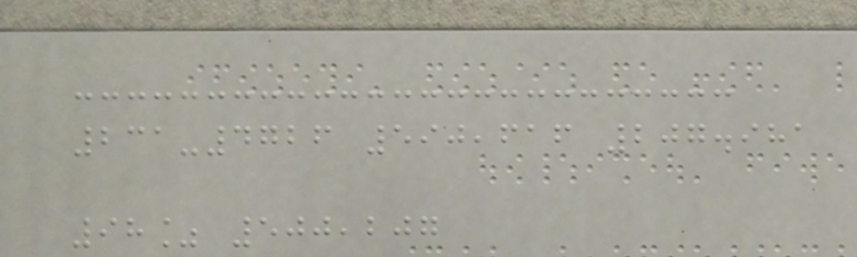231-4726 590,616 207.981
98% 500,207
